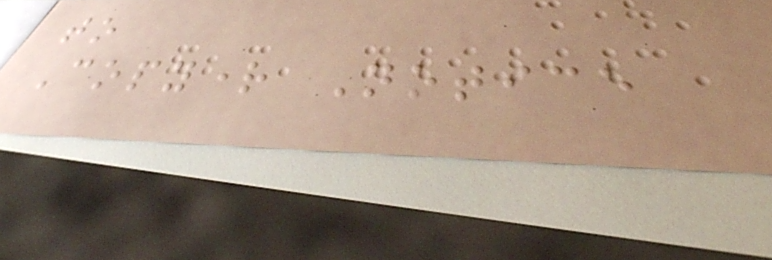to
Copyright Notice
